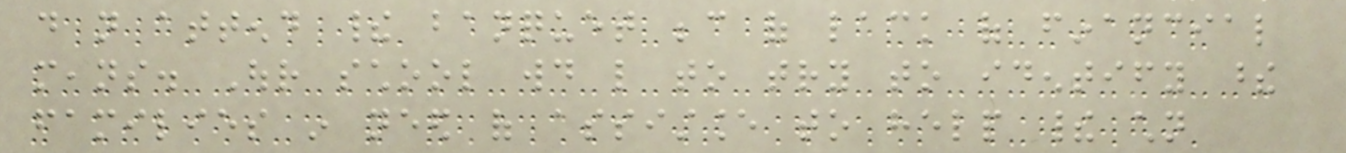do not attend their banquet because of lack of financial
means. Our school would like to try to identify these
families in need of assistance to help their children
